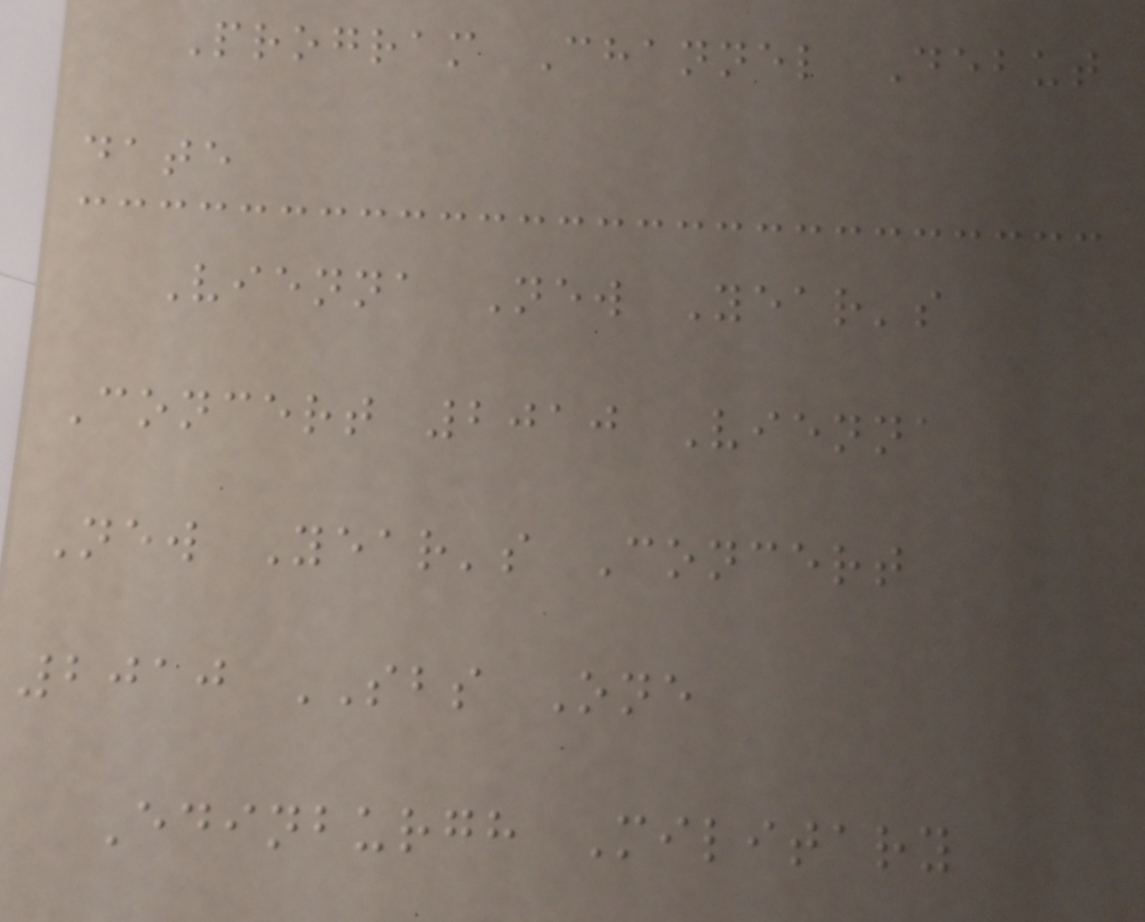Program Channel Debut
date
Vienna New Year's
Concert 2010 Vienna
New Year's Concert
2010 SBS One
Edinburgh Military
